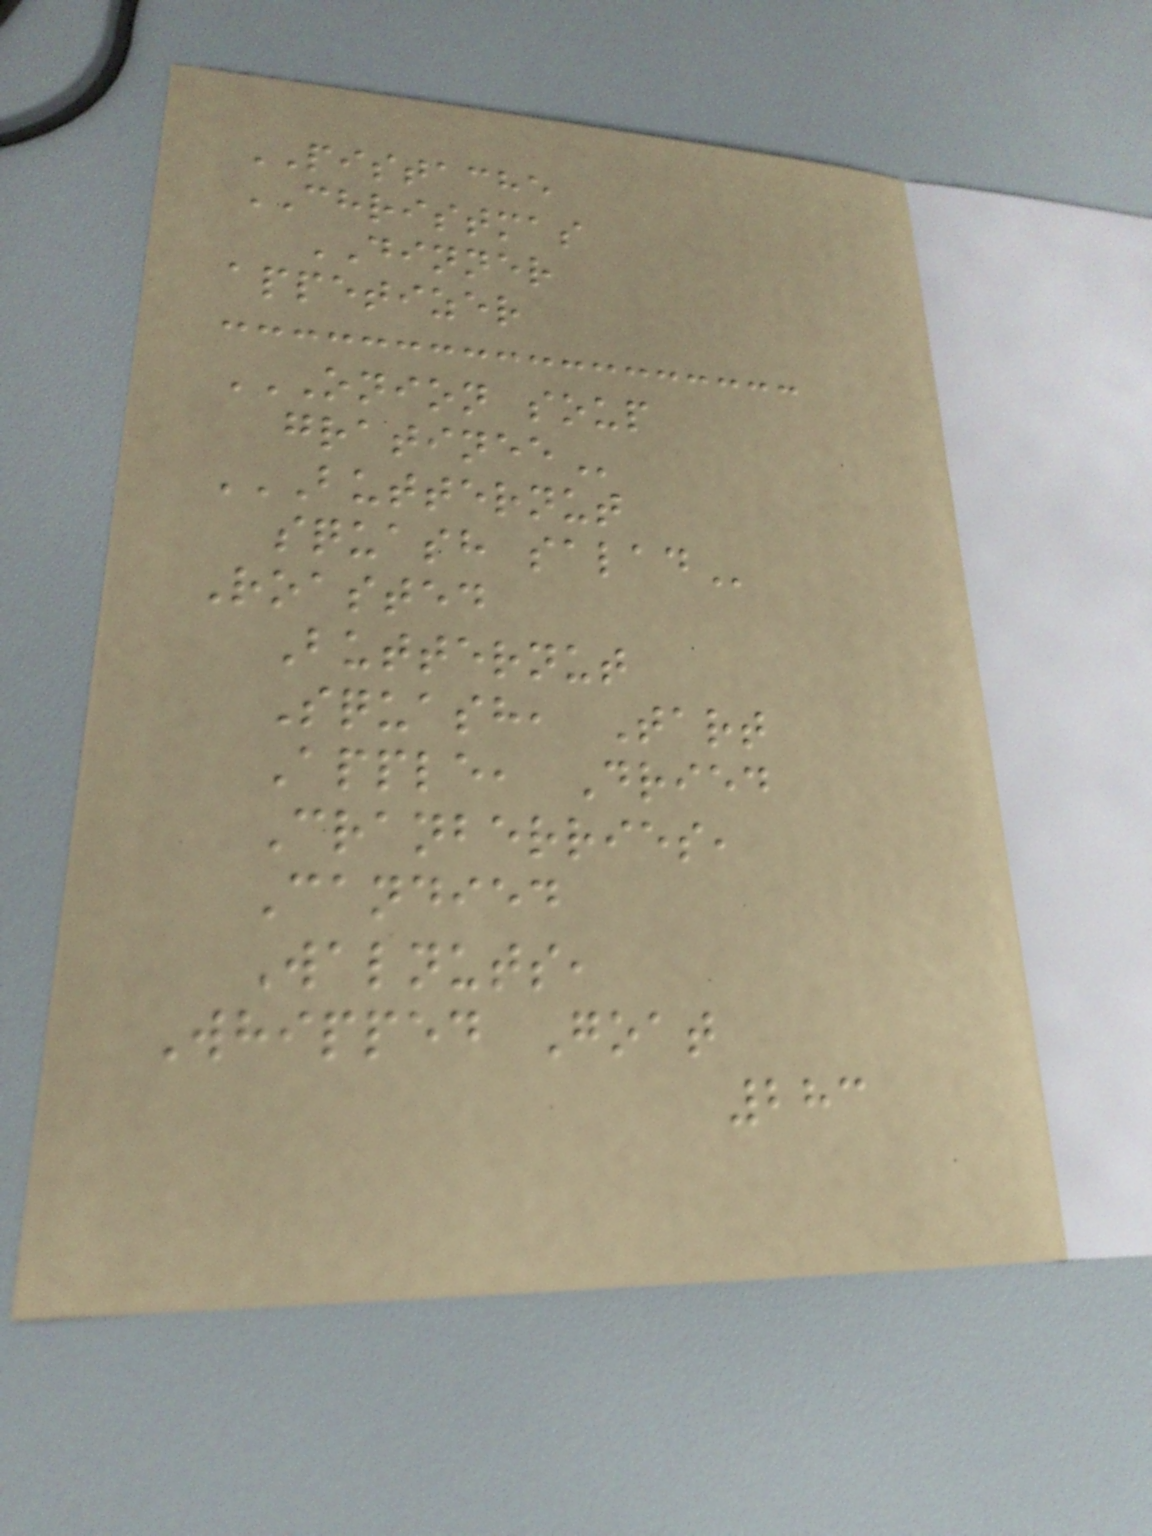PISTACHE
CHRISTMAS
DINNER
appetizer
ONION SOUP
GRATINEE
BUTTERNUT
SQUASH SALAD
Roasted
Butternut
Squash, Tart
Apple, Dried
Cranberries,
Candied
Walnuts,
Whipped Goat
283
